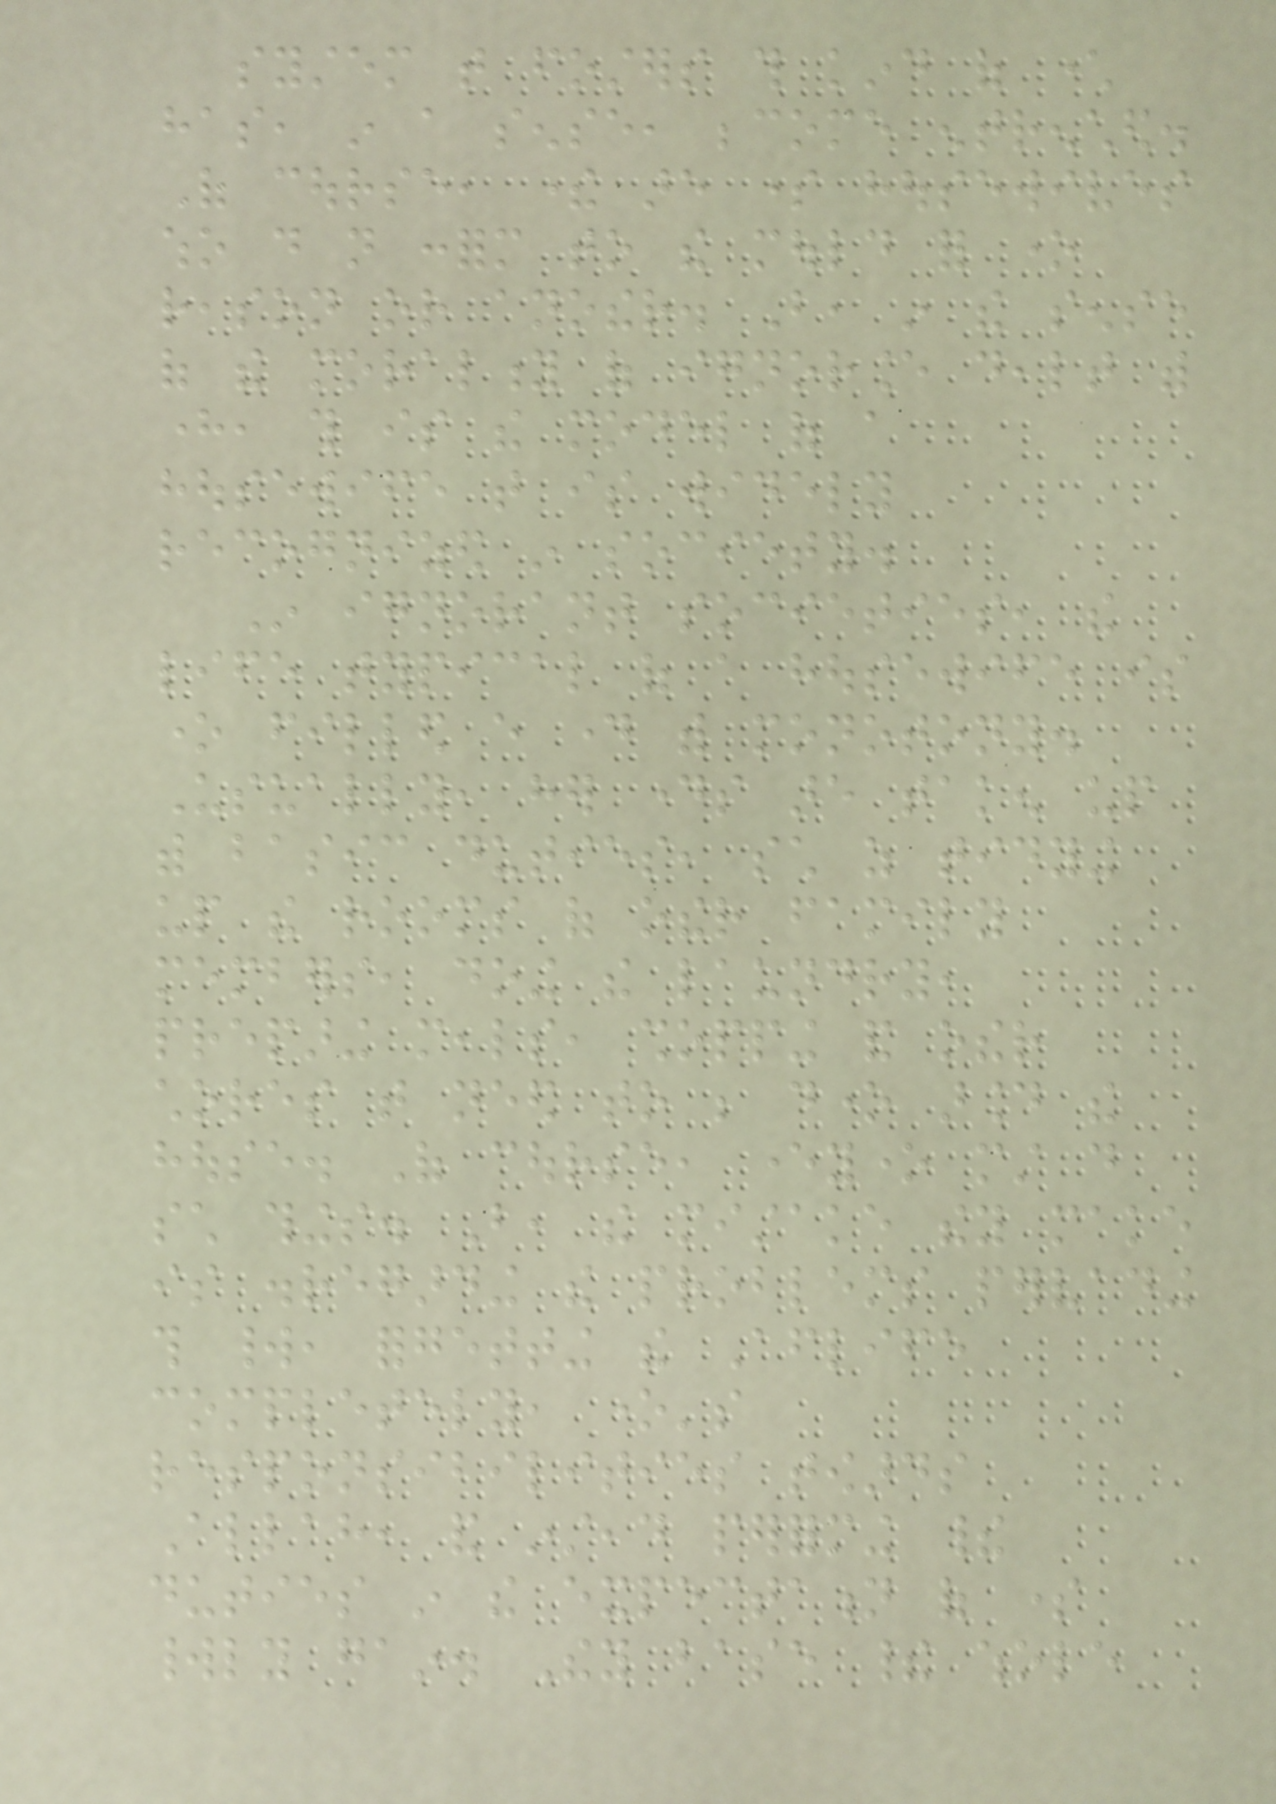system that fosters this kind of character
has, in a sense, become entrenched.
Of course, there are some housewives
who do not conform to the mould for one
reason or another. But, in the sense
of the morality of ignorance dealt with
here, this is the model of a
housewife that is widely
recognized in society.
In ignorant societies, the
life typical of a housewife is
one filled every day with monotony.
Usually, her days are taken up
with basic duties, such as tidying
up the rooms of other family
members, doing the laundry,
preparing meals, shopping and other
chores that need to be done around the
house. Of course, everyone must do
such things. But, the mistake they make
is disregarding the problems pervading
this world, forgetting the Afterlife
completely, one's
responsibilities towards
Allah, and instead performing their
duties in the expectation of some
worldly gain. They base their whole
